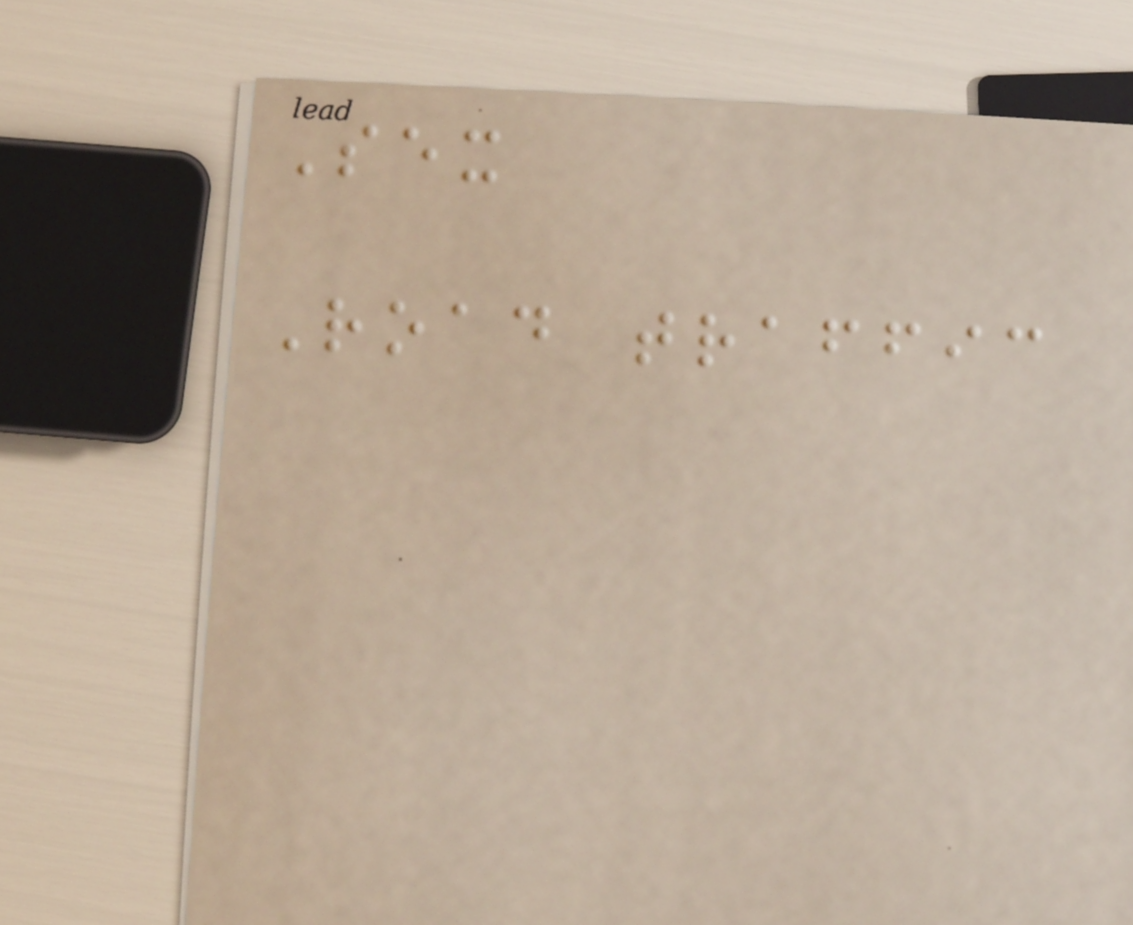Sex
Road traffic
